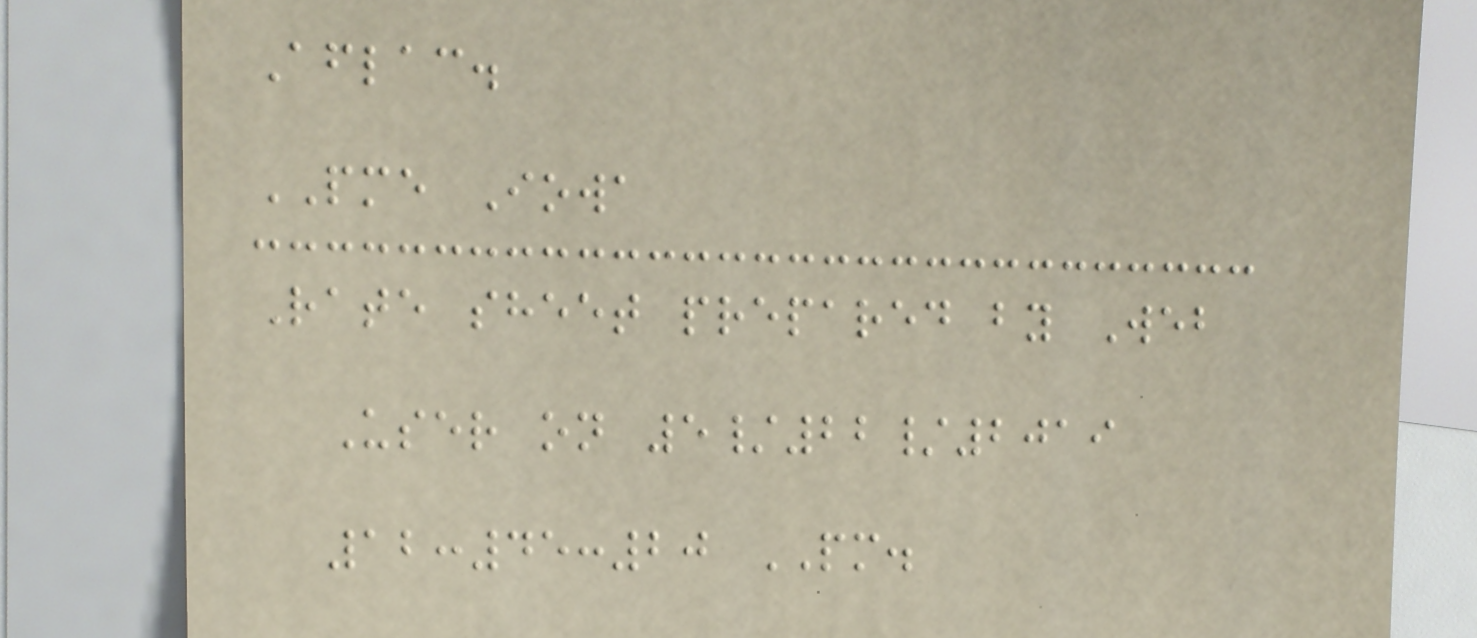Aflac.
PME Iowa
Rate sheet prepared by Web
User on 5/22/2019
12:45:20 PM.
